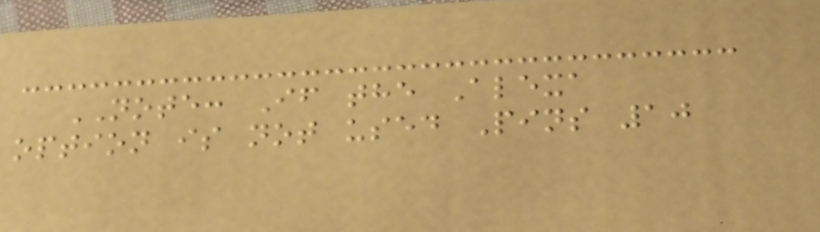NOTE: If the Alexa
option is not used Pins 10
